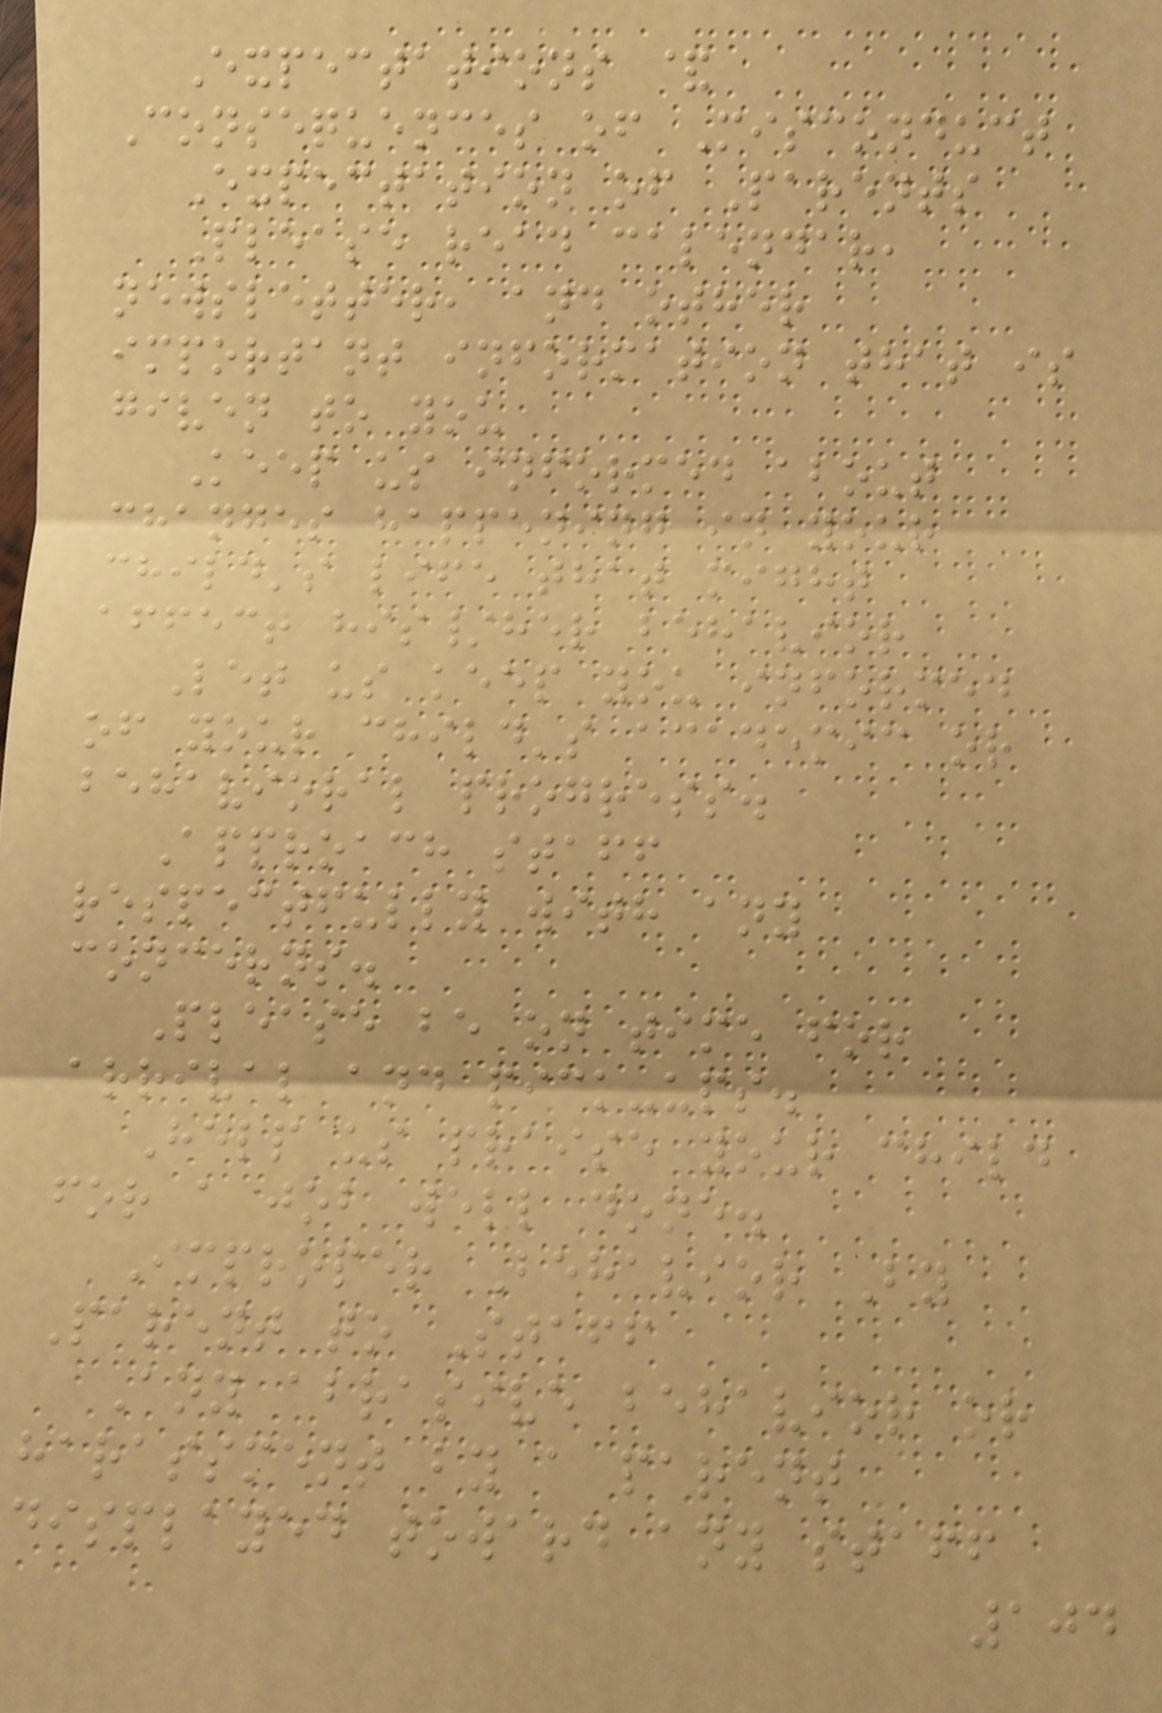Expectations &
Consequences of Misconduct
Expectation of Parents
Please read calendar,
newsletter, and other
important information that is
given to you
Keep us informed about
changes happening in your
child's life that might
affect his/her behavior
Let us keep you informed
of your child's academic or
behavioral progress.
Approach staff
respectfully with any
concerns.
Please be on time for
arrival and pick-ups.
Help us praise your child
for a job well done.
Improper Behavior By
Parent to Staff
Any abrasive behavior or
harassment by a parent
displayed toward any staff
104
